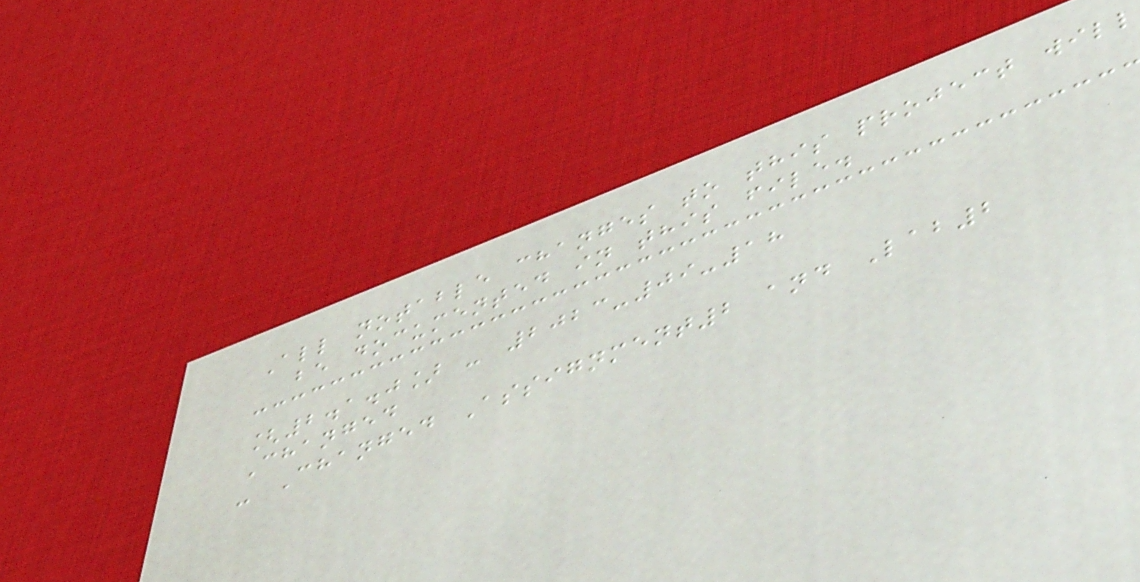All notable changes to this project will
be documented in this file.
[2.1.0] - 2023-09-18
Changed
- Changed Assignment2 and Lab2
